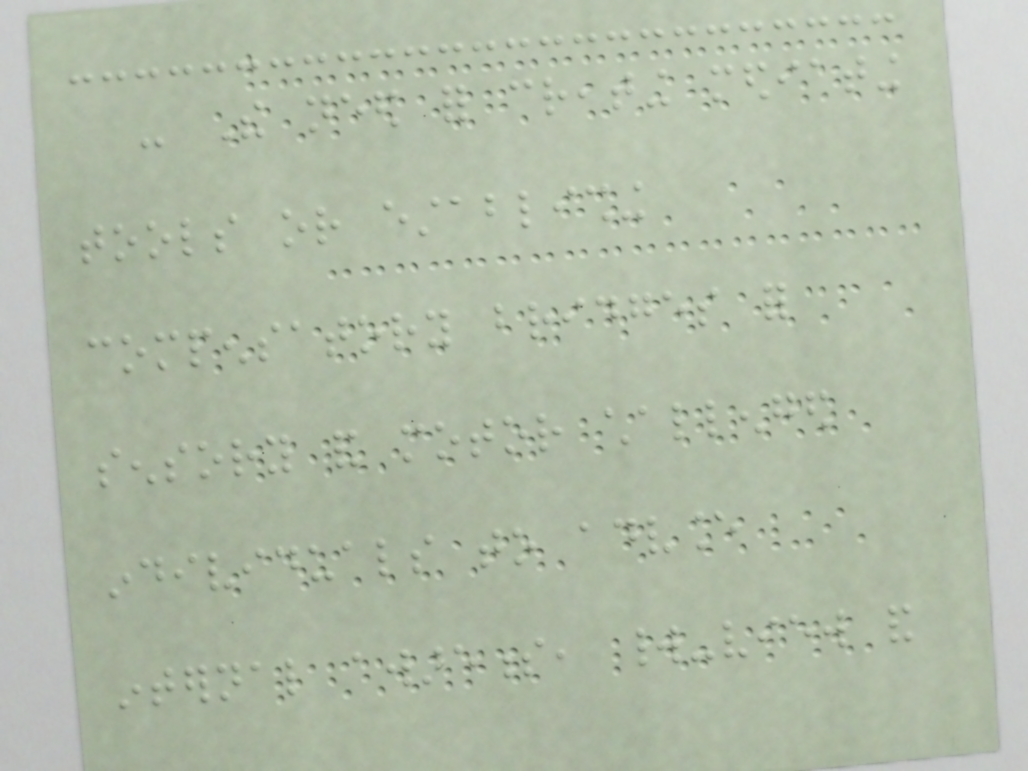- The need for creating mediating
tools or establishing
compensatory bridges for
sensory and motor challenged
individuals to advance
internal awareness, world-view and
